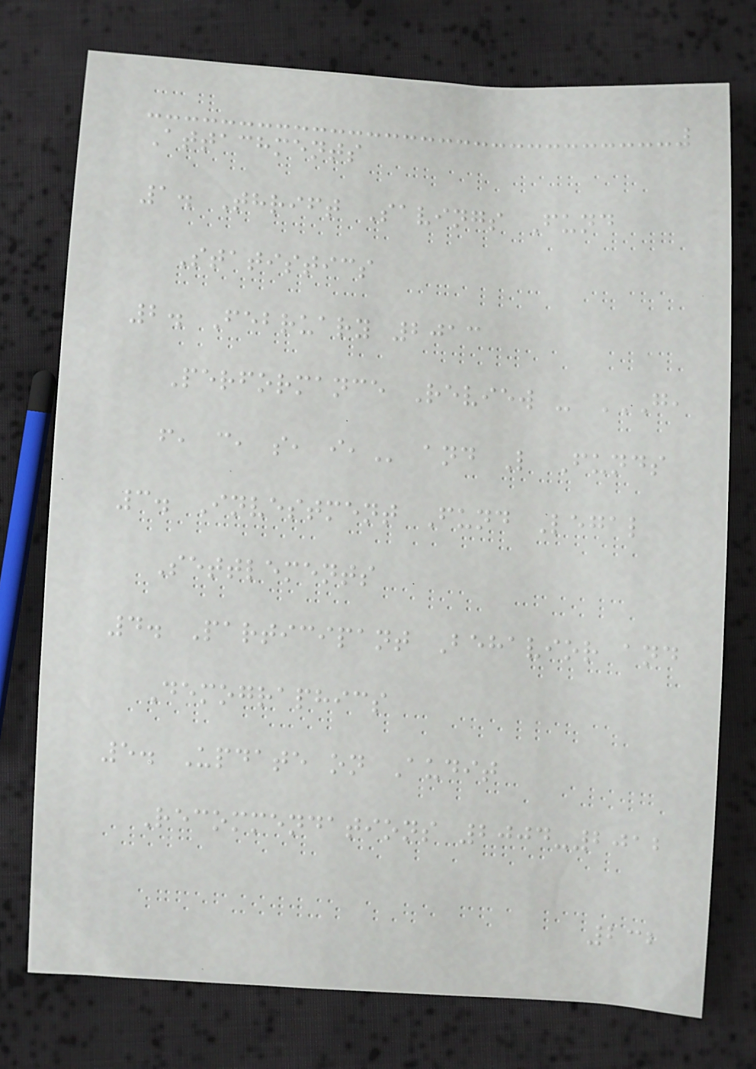Attachments
1. Thrift Savings Fund
Statistics
2. February 2013
Performance Review - G,
F, C, S, I, and L Funds
3. Investment Fund Legal
Settlements
4. Participant Behavior and
Demographics
5. Update on Audit
Recommendations 2004-2012
232
